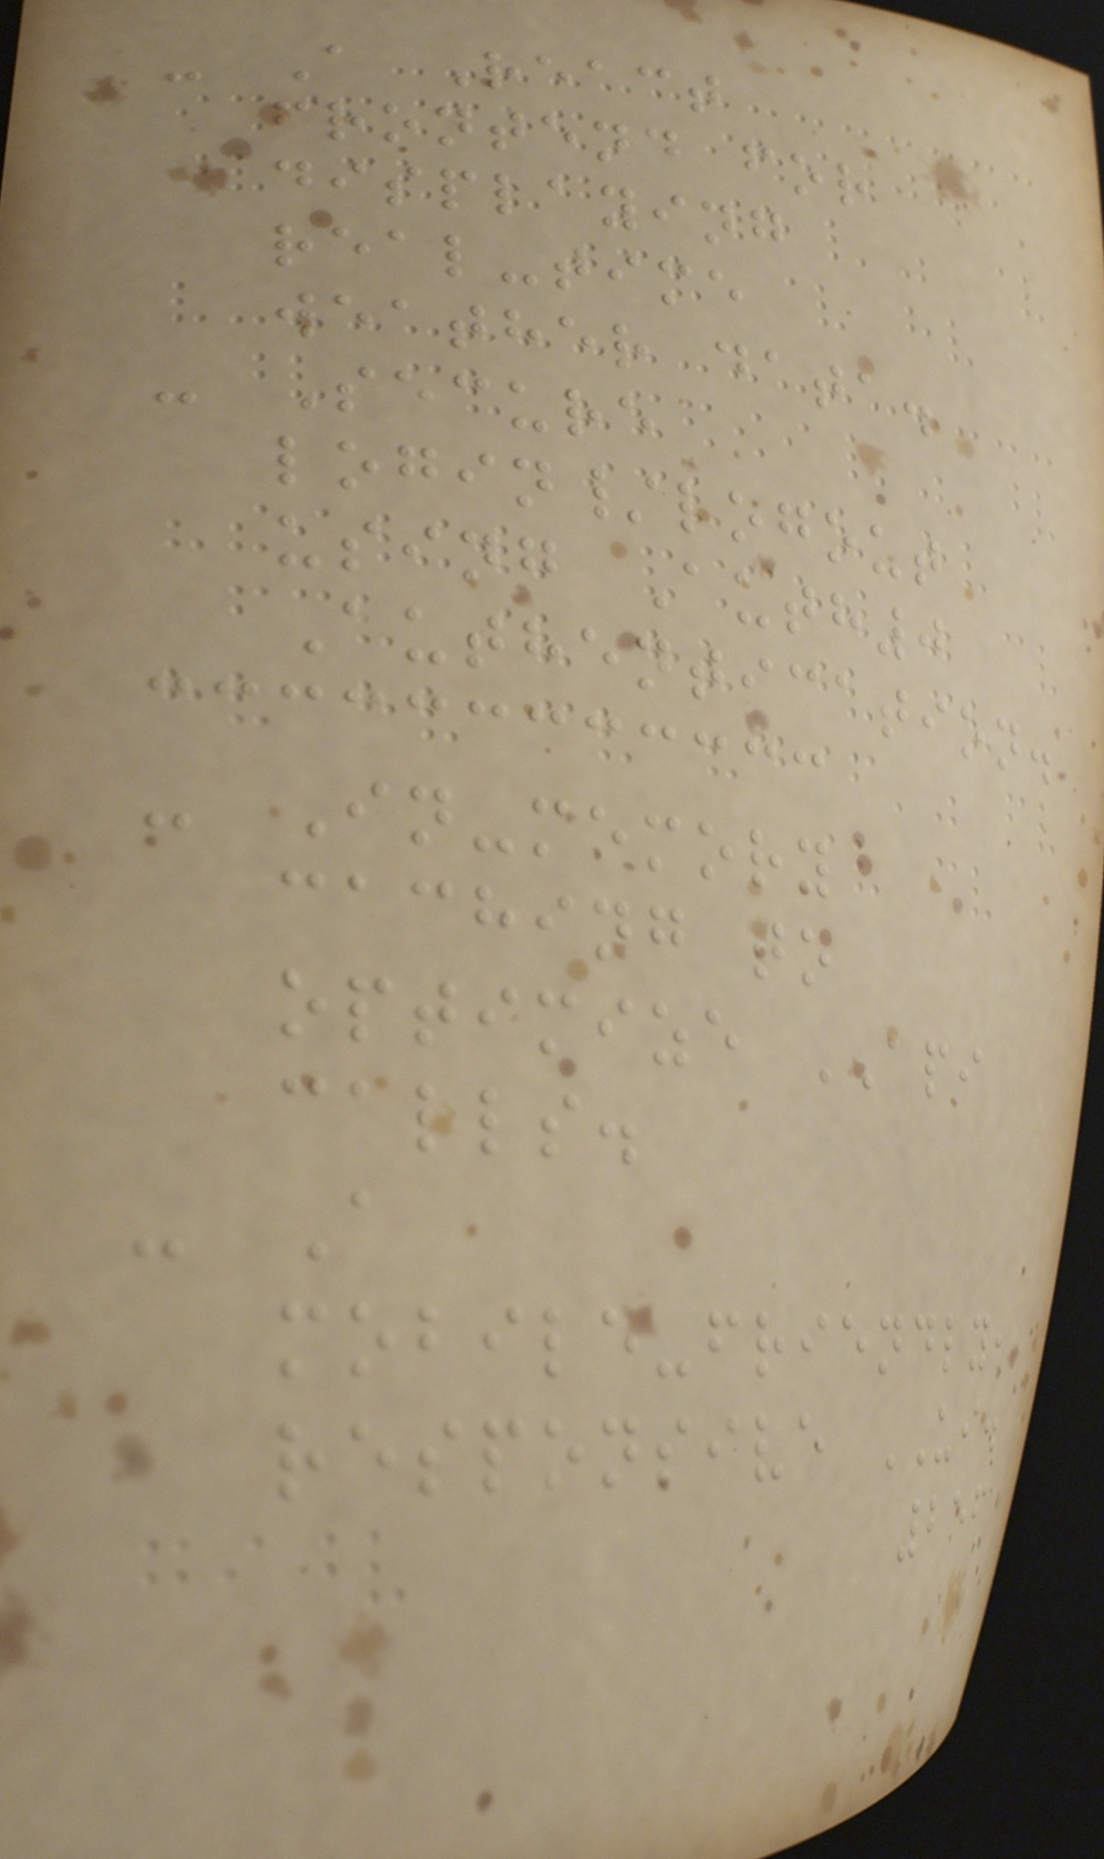- A React
frontend for
displaying
real-time
weather data.
- Secure
login/logout
using Auth0
Authentication.
- In-memory
caching to
optimize API
calls.
- A
mobile-friendly,
responsive UI.
256
